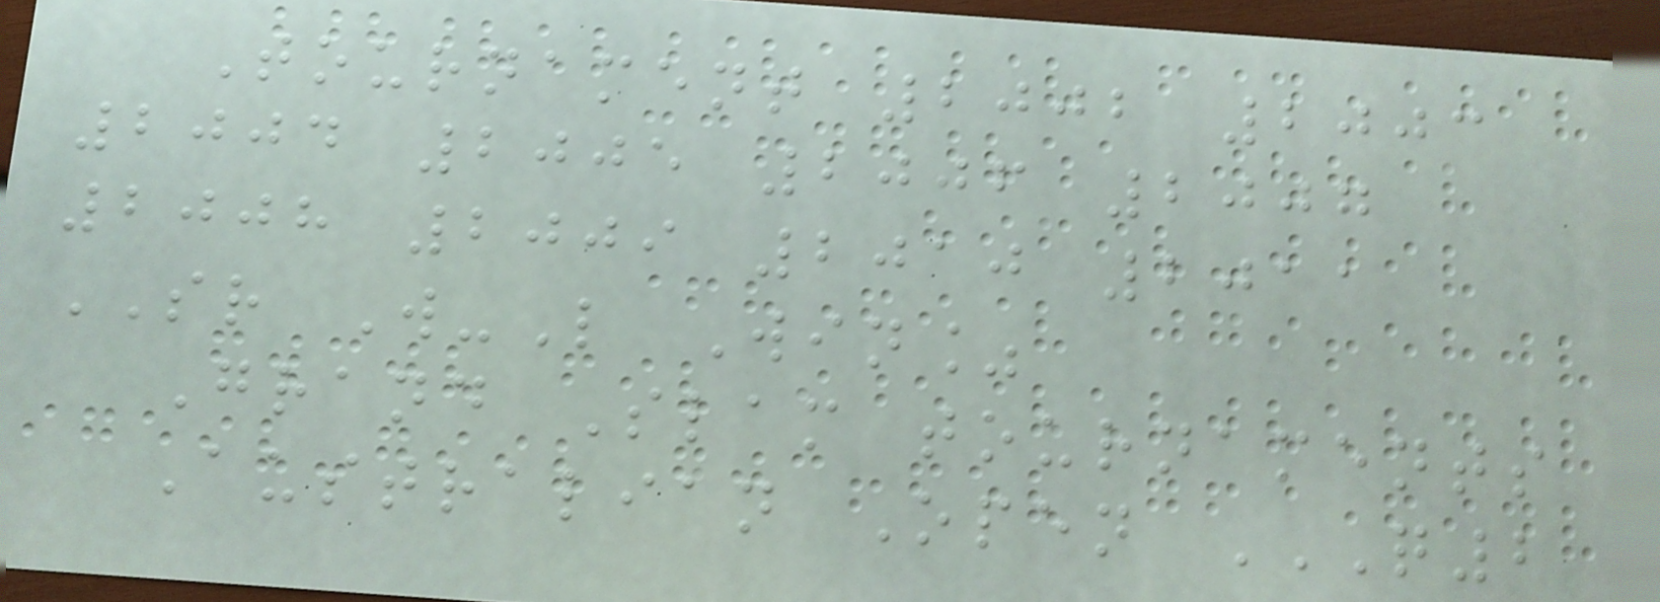Tournament 2002 2003
2004 2005 2006 2007
2008 2009 2010 2011
SR W-L Win%
Grand Slam tournaments
Australian Open Q2
